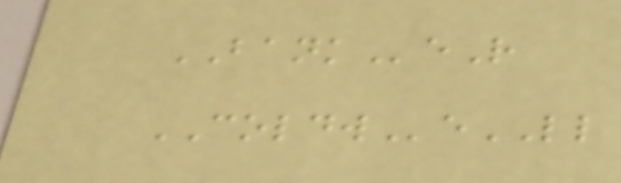BANKeR
COLDWeLL
